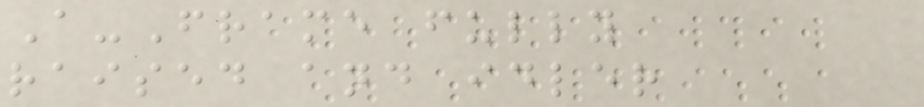A-Frame fully
raised and idler
